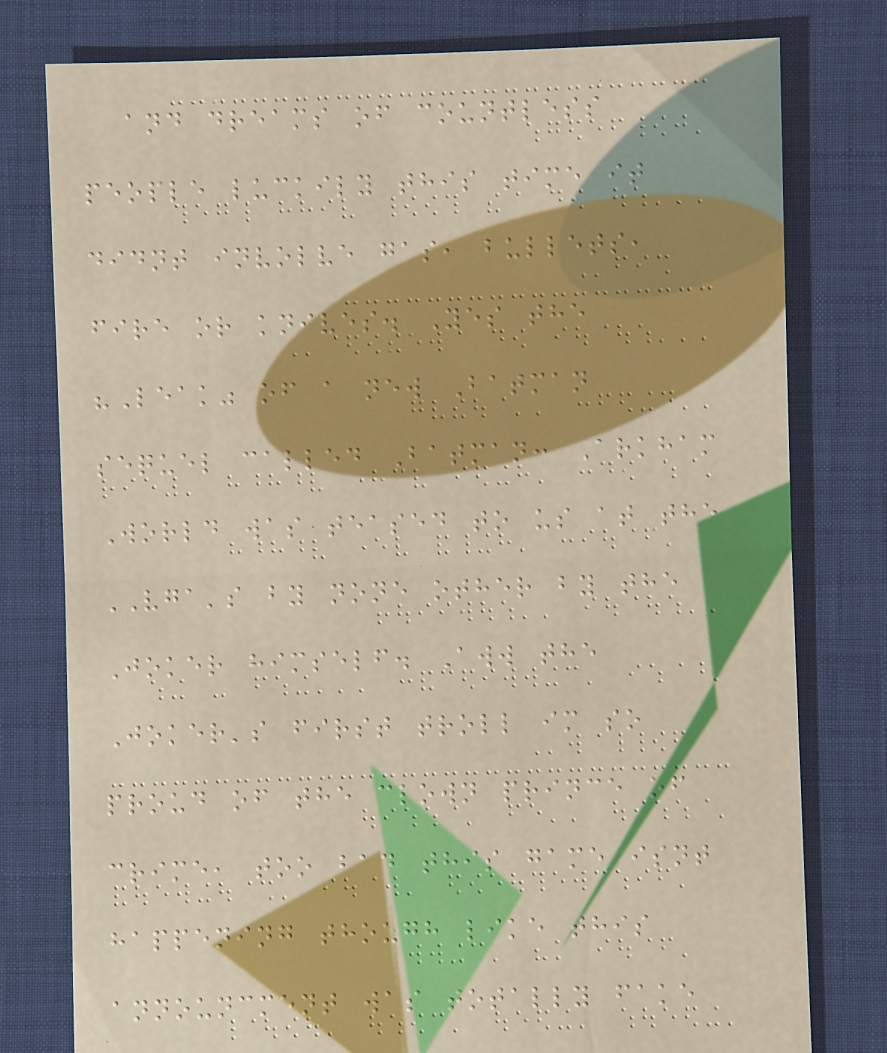and dreams of countless
people luckily this time it
didnt involve gas, bullets,
fire or knives. Yes the
"Leak" of a new Batman
sequel called Batman: Arkham
World was teased to us at the
VGA's by none other by the
Joker himself. Aww the
Joker's first troll im so
proud of the clown prince of
crime, too bad this game isnt
happening though like this
announcment was totally fake
